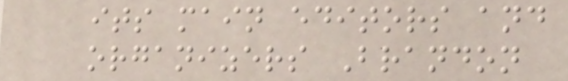its main editors and
organizers Brandon
